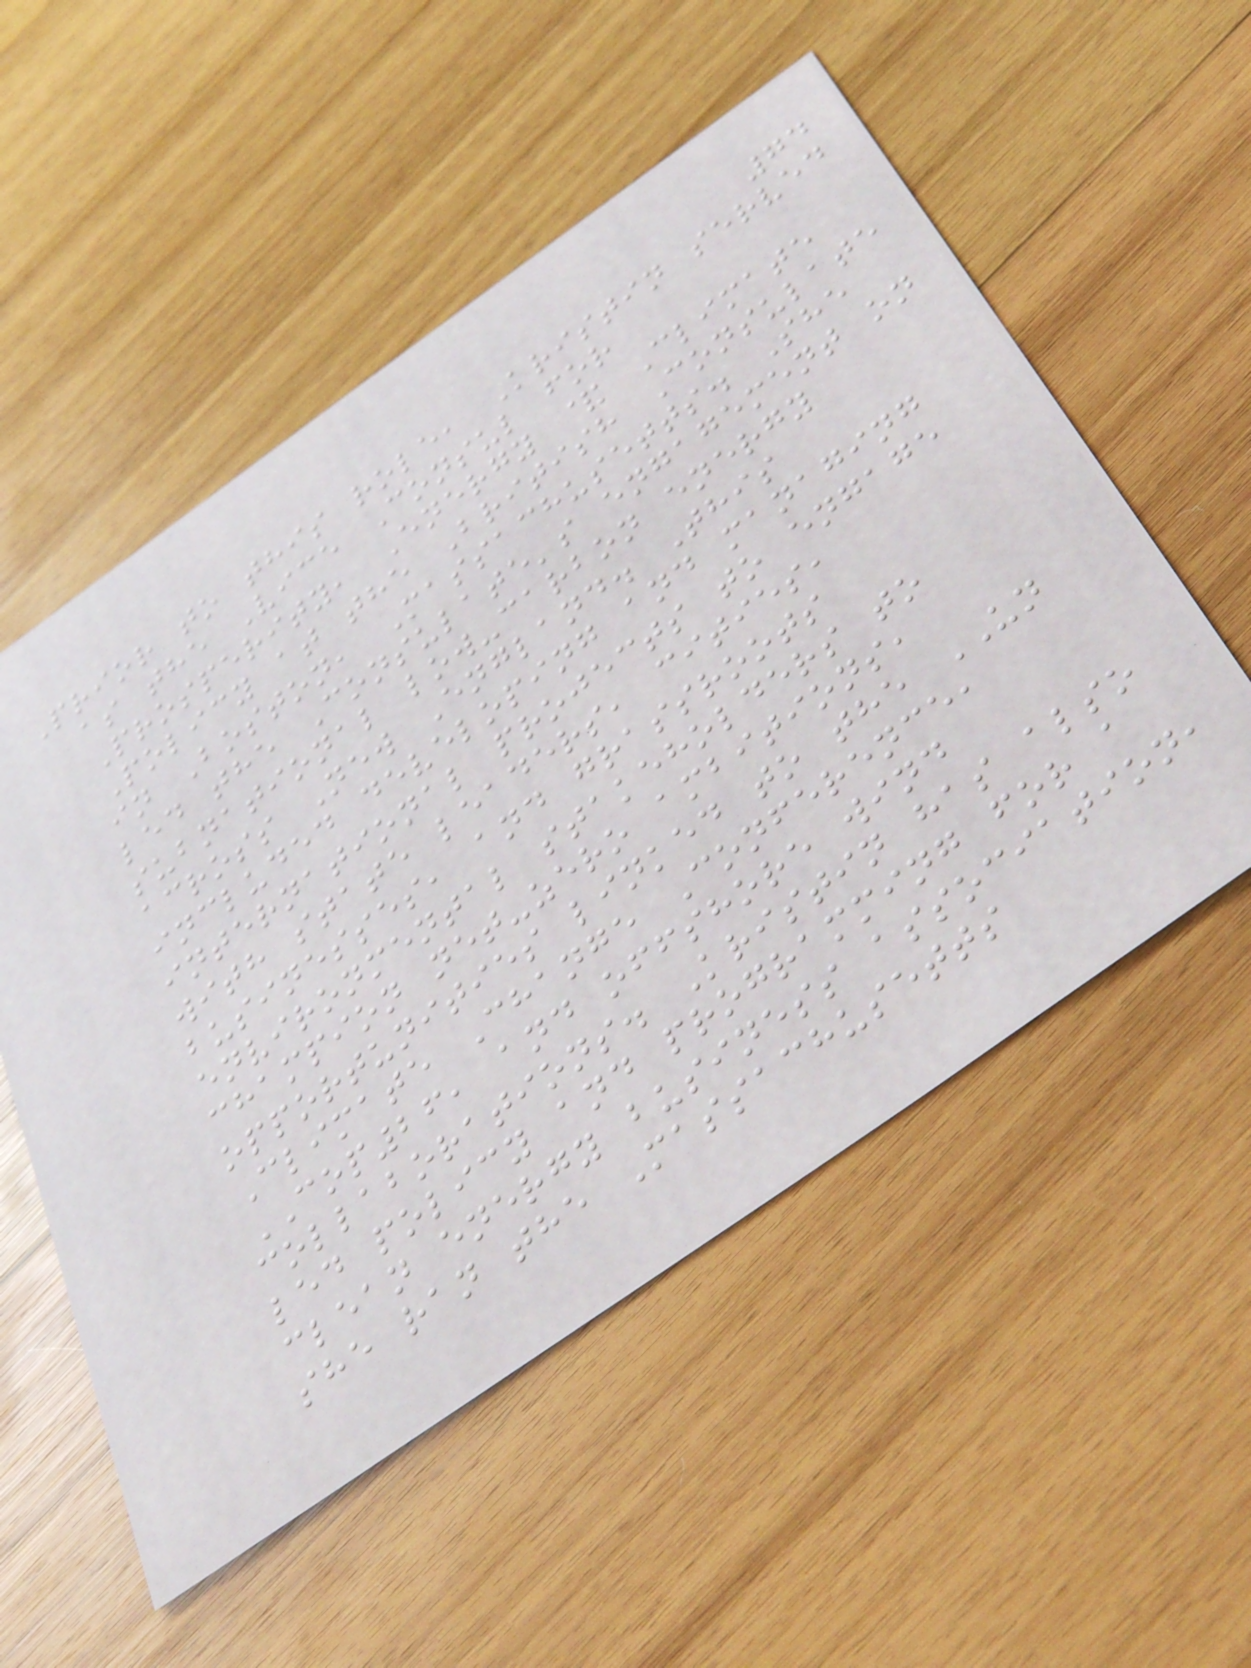74
Prior to this role, Kristin served
as the Vice Consul for
Prosperity, Energy & Climate
Policy at the British Consulate
in Boston, Massachusetts. She
led the Consulate's engagement on
subnational low-carbon energy
across New England. This
included developing and managing
international projects to engage
with state leaders, cities,
businesses, and grassroots
environmental stakeholders to
champion net-zero ambitions,
opportunities linked to the UN
Climate Change Conference,
COP26, and offshore wind
collaborations. Kristin has also
led policy and programming for a
clean energy business association,
she ran the Massachusetts
